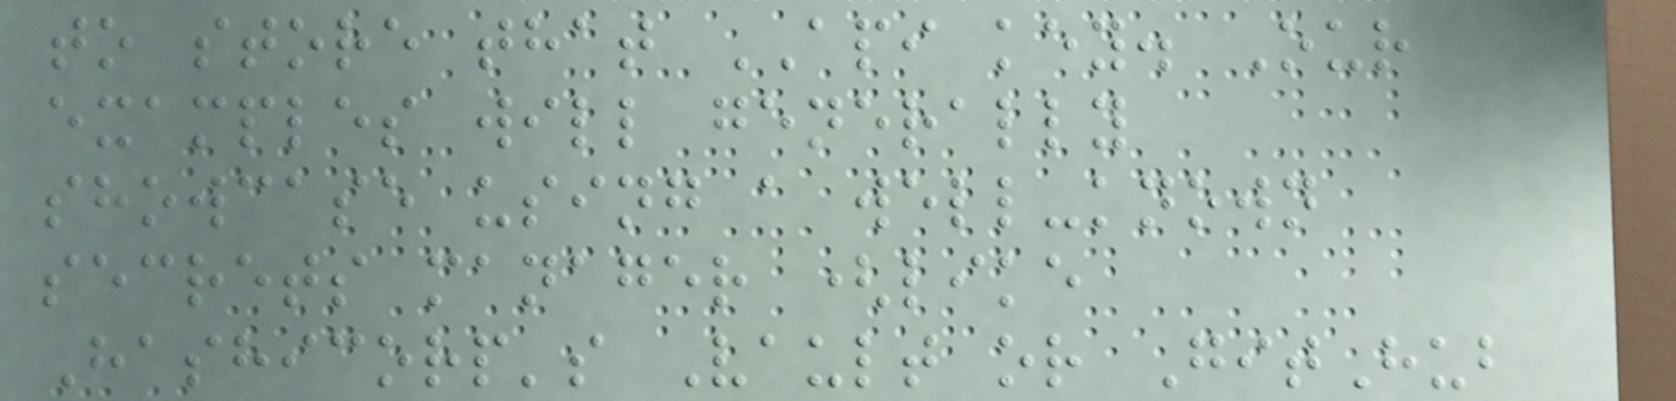to store that API key. Our
examples will generally
showcase using a well-known
secrets manager (like
Hashicorp's Vault or GitHub
